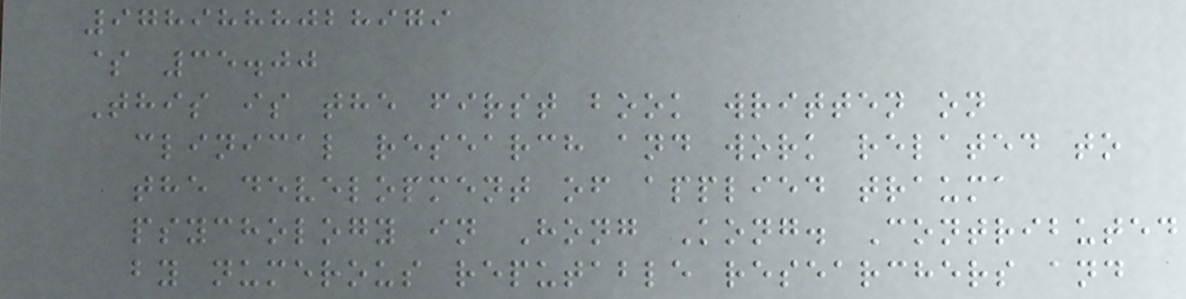9789888028979
$ 35.00
This is the first book written on
clinical research and work related to
the development of applied trauma
psychology in Hong Kong. Contributed
by numerous reputable researchers and
